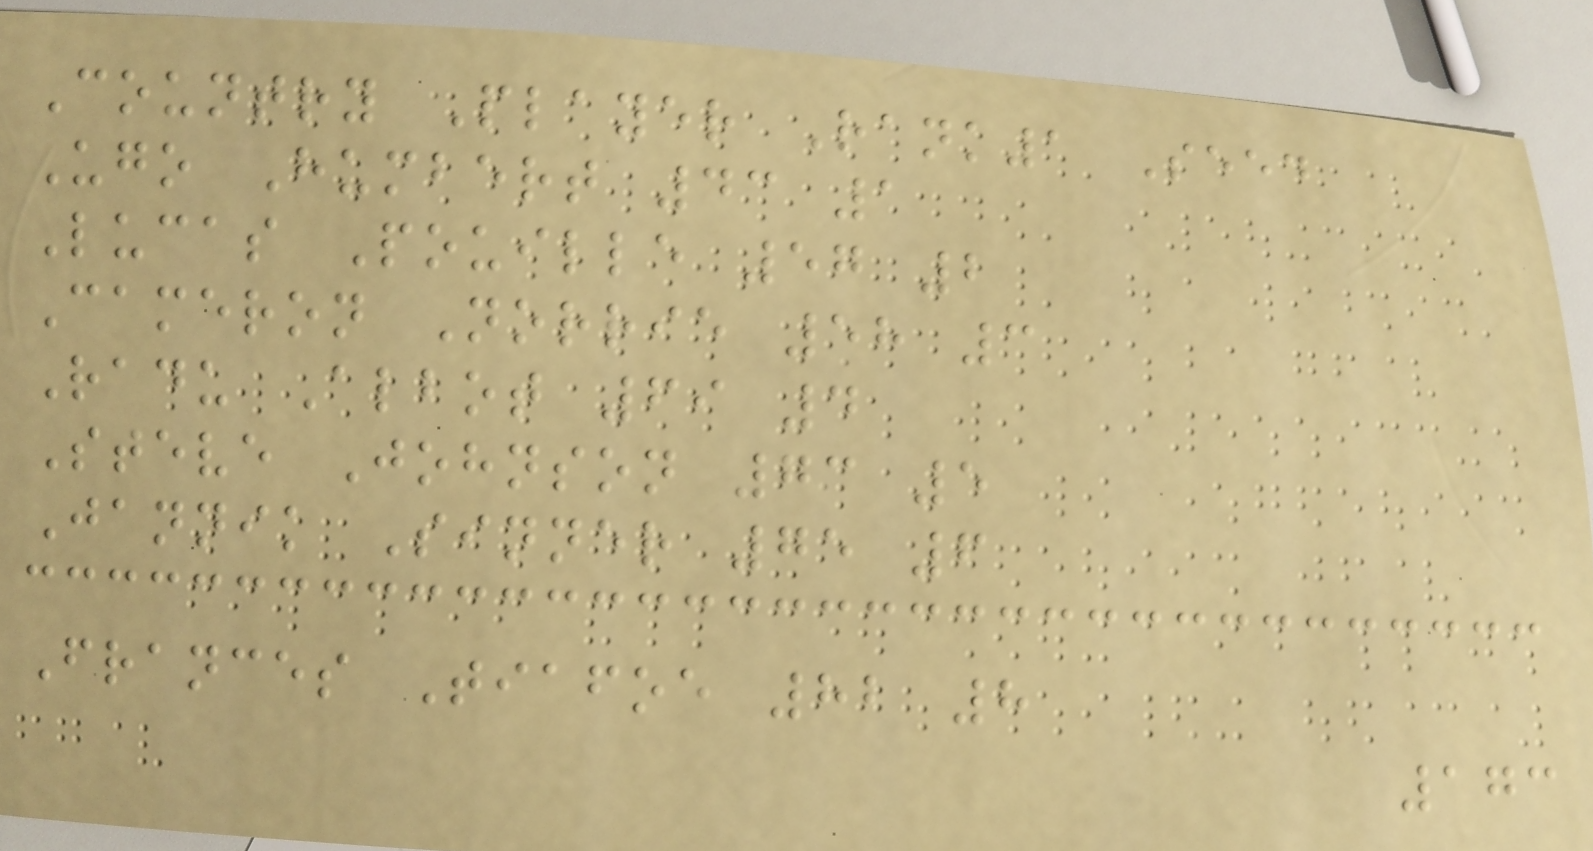Country Player Rank1 Seed
Ugo Humbert 43 1
Lucas Pouille 57 2
Cameron Norrie 58 3
Radu Albot 69 4
Steve Johnson 73 5
Jannik Sinner 75 6
Frances Tiafoe 82 8
173
